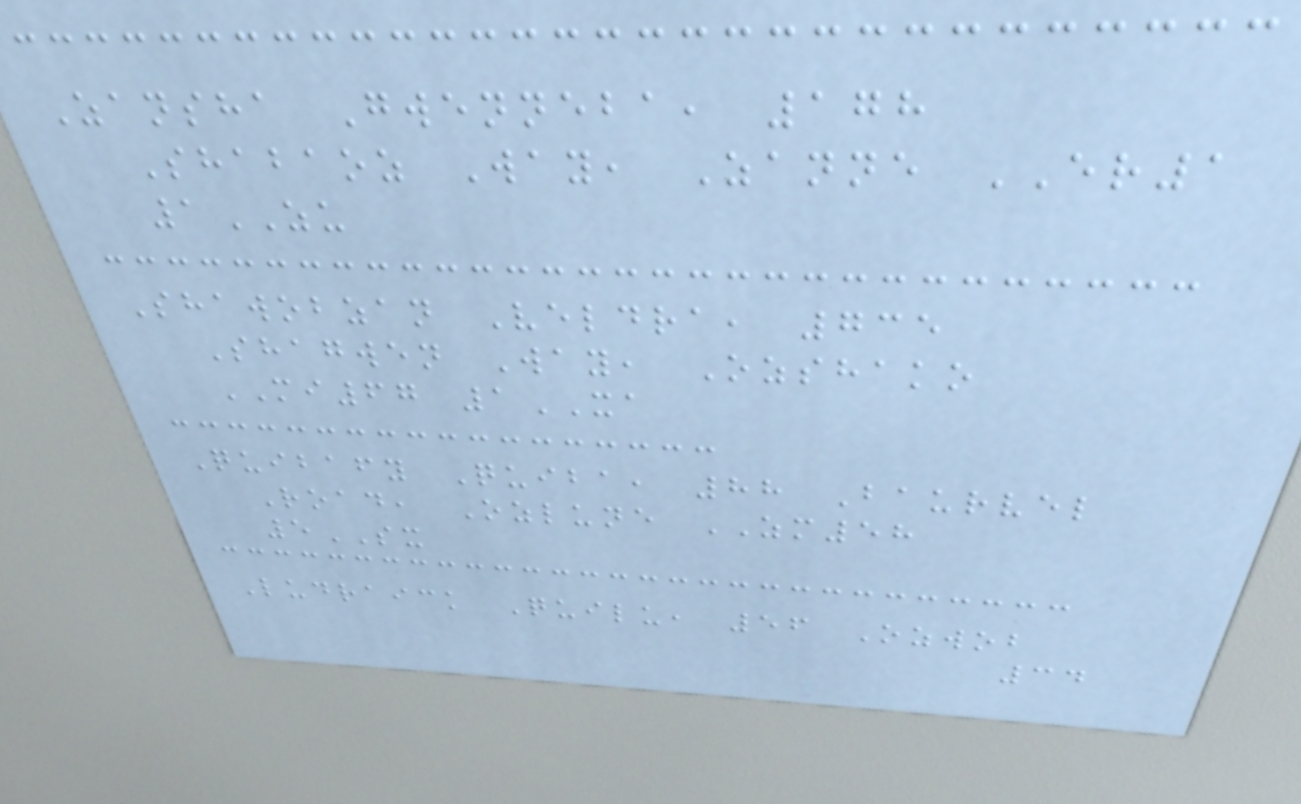Zansha Gwenneba, 178
Shabaoz Way, Zanne ER1
1ZU
Shawobzan Veldra, 735
Shagwen Way, Ozshako
MI67 1XA
Quibafy Quiba, 88 Baurvel
Road, Ozlune ZM58
5SX
Ludraick Quilu, 56 Ozwob
34
